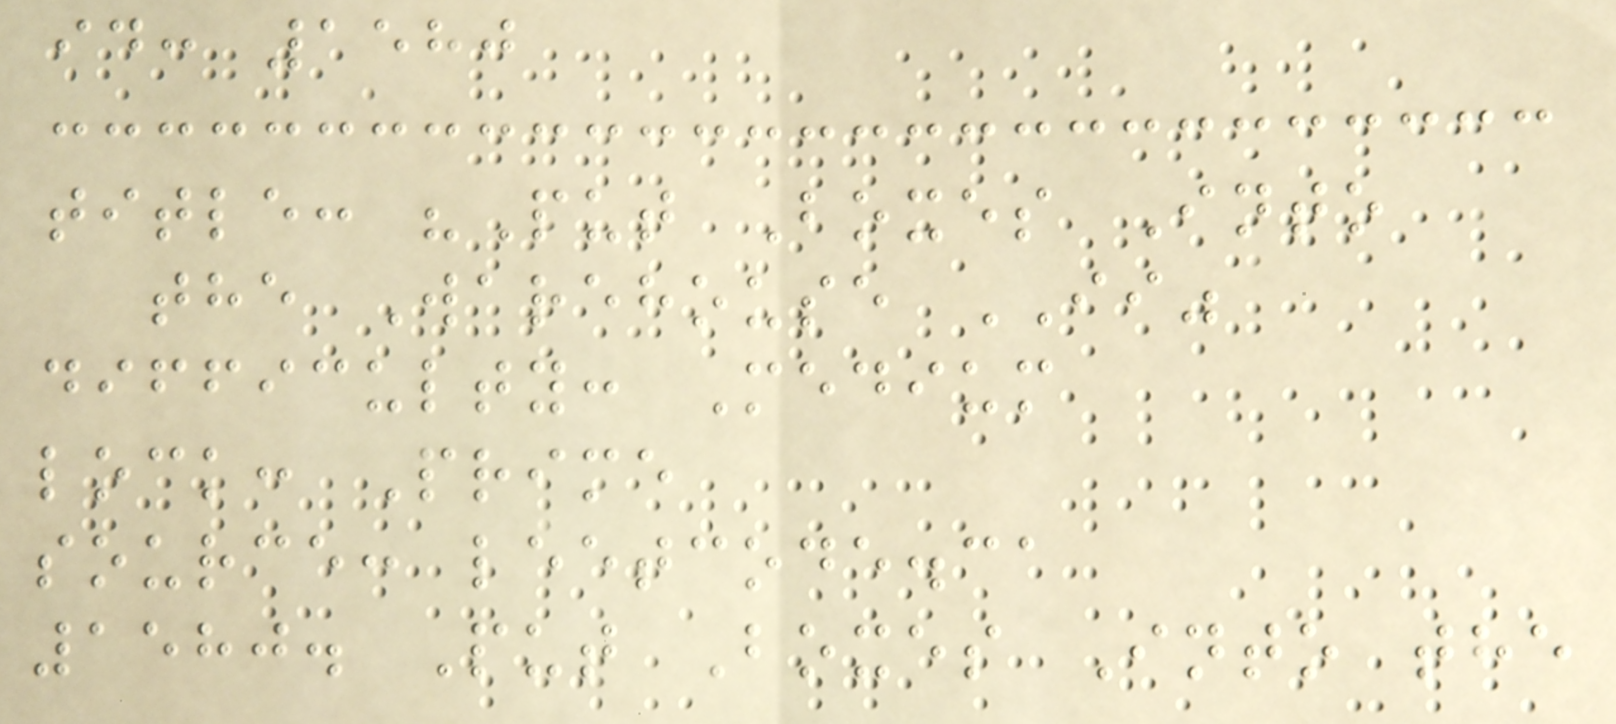id: 1580
title: "Put Boxes Into
the Warehouse II"
difficulty: Medium
lock: Prime
source: leetcode.ca
1580. Put Boxes Into the
